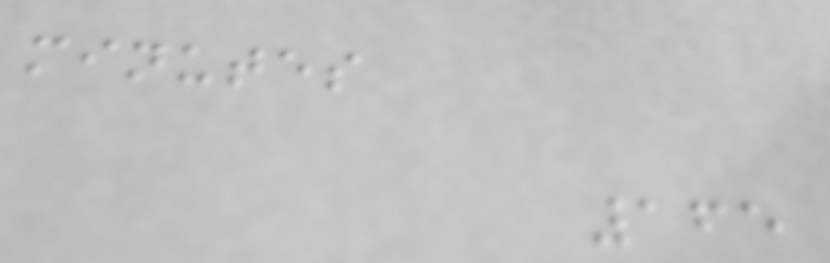minutes
165
